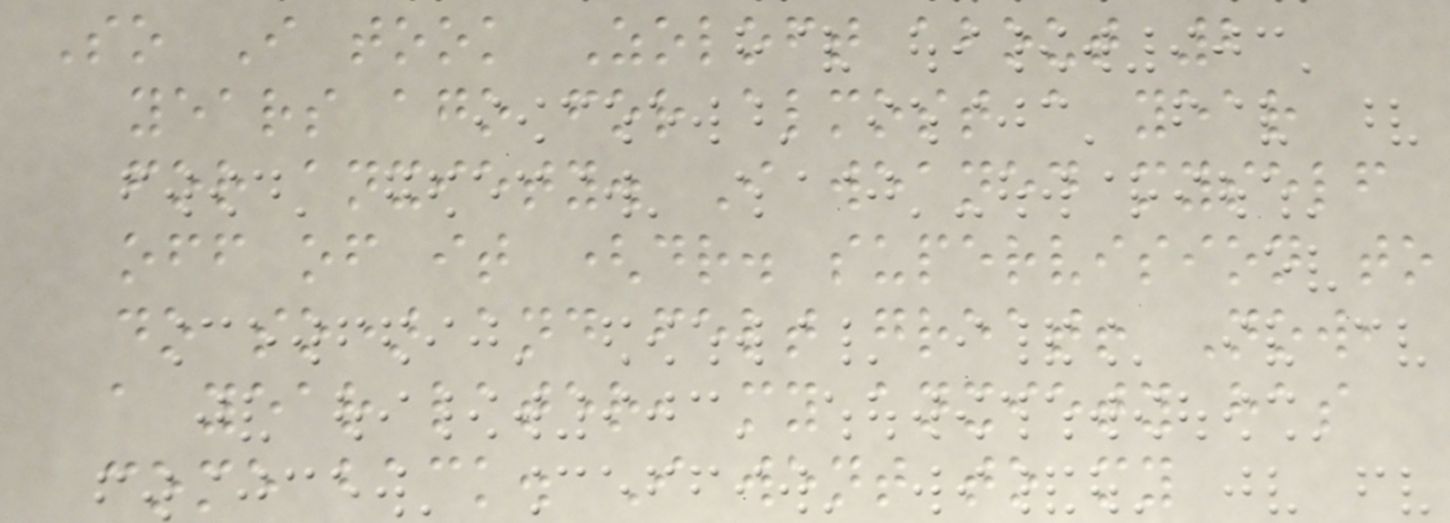So I took Zoloft about 2
years ago for almost a year
for anxiety. I weaned myself
off of it (dr. supervision to
do so) and felt great! Now,
a year later, my anxiety has
come back. I went to my
